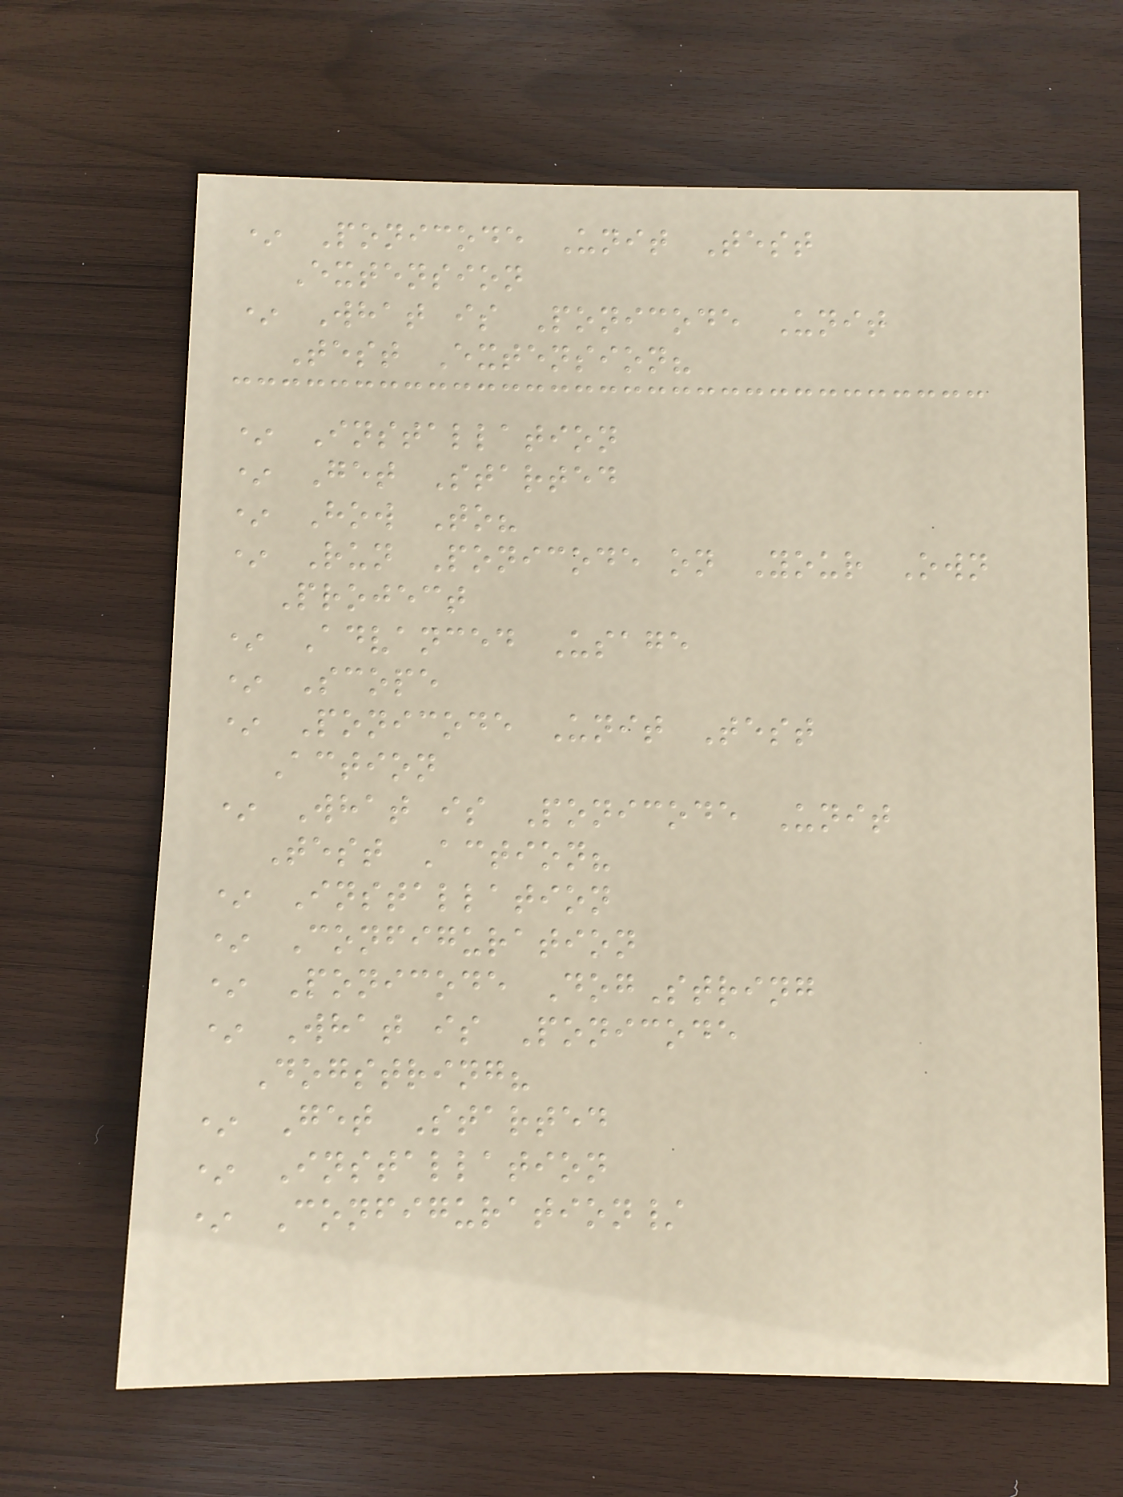* Ponicode Unit Test
Extension
* What is Ponicode Unit
Test Extension?
* Installation
* Get Started
* How To?
* Run Ponicode on Your Own
Project
* Advanced Usage
* Scope
* Ponicode Unit Test
Action
* What is Ponicode Unit
Test Action?
* Installation
* Configuration
* Ponicode DogString
* What is Ponicode
Dogstring?
* Get Started
* Installation
* Configuration/
